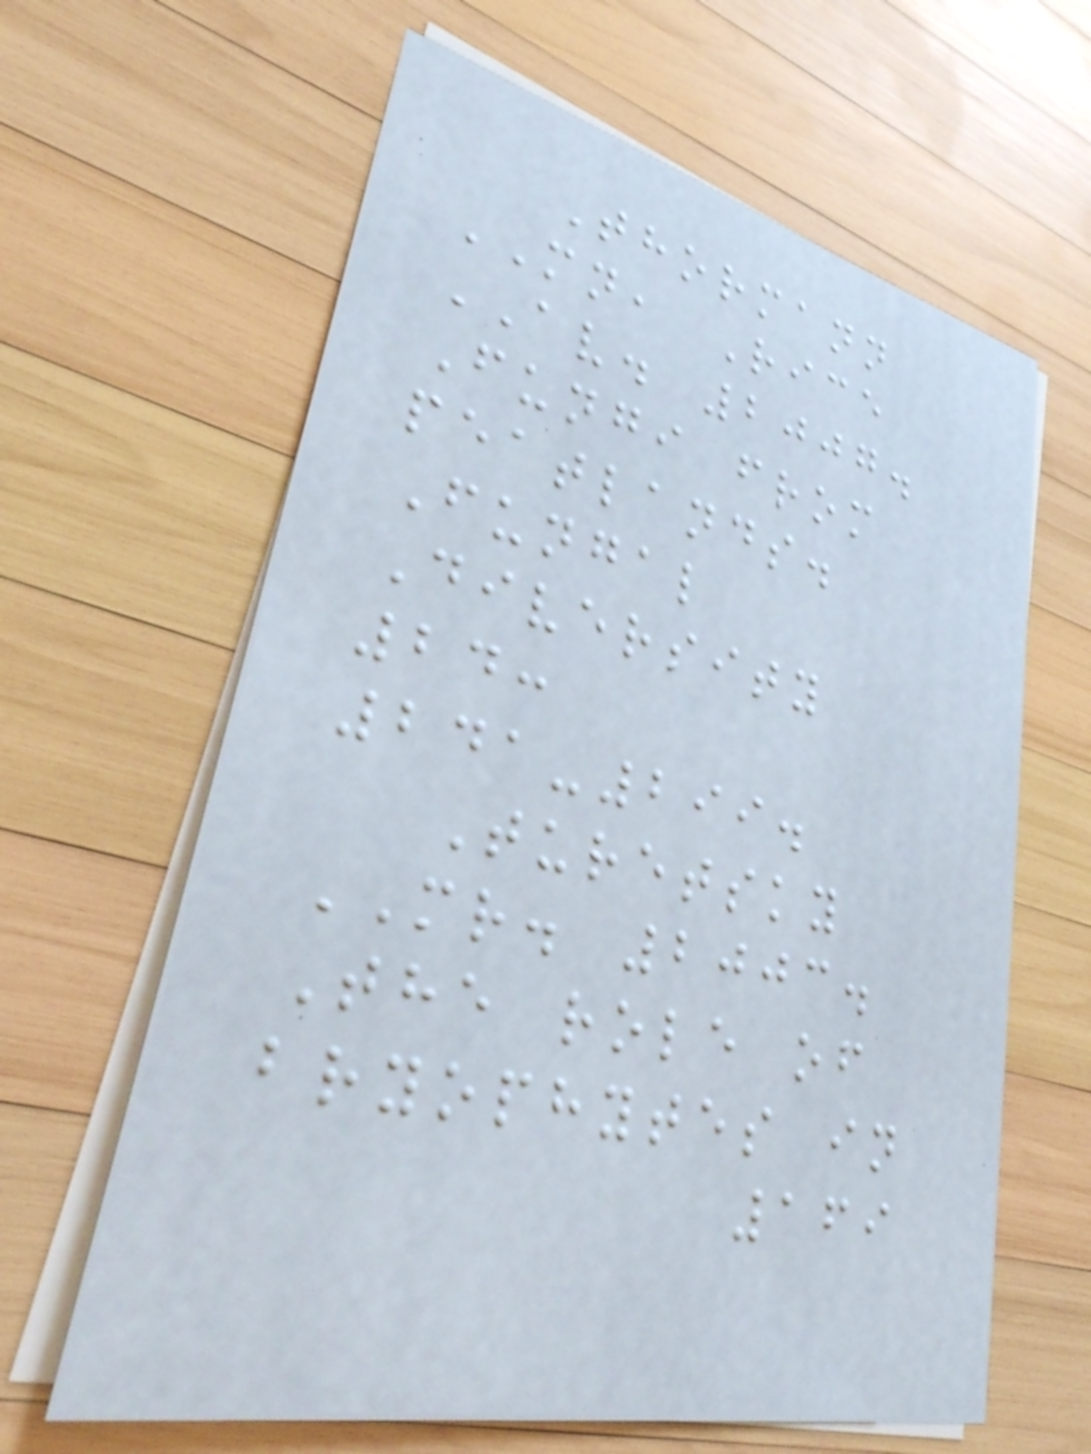Thormann
MN, Rice
AV. 2007.
Fungi from
peatlands.
Fungal
Diversity
24:
241-299.
Turetsky
MR. 2003.
The role of
bryophytes in
169
